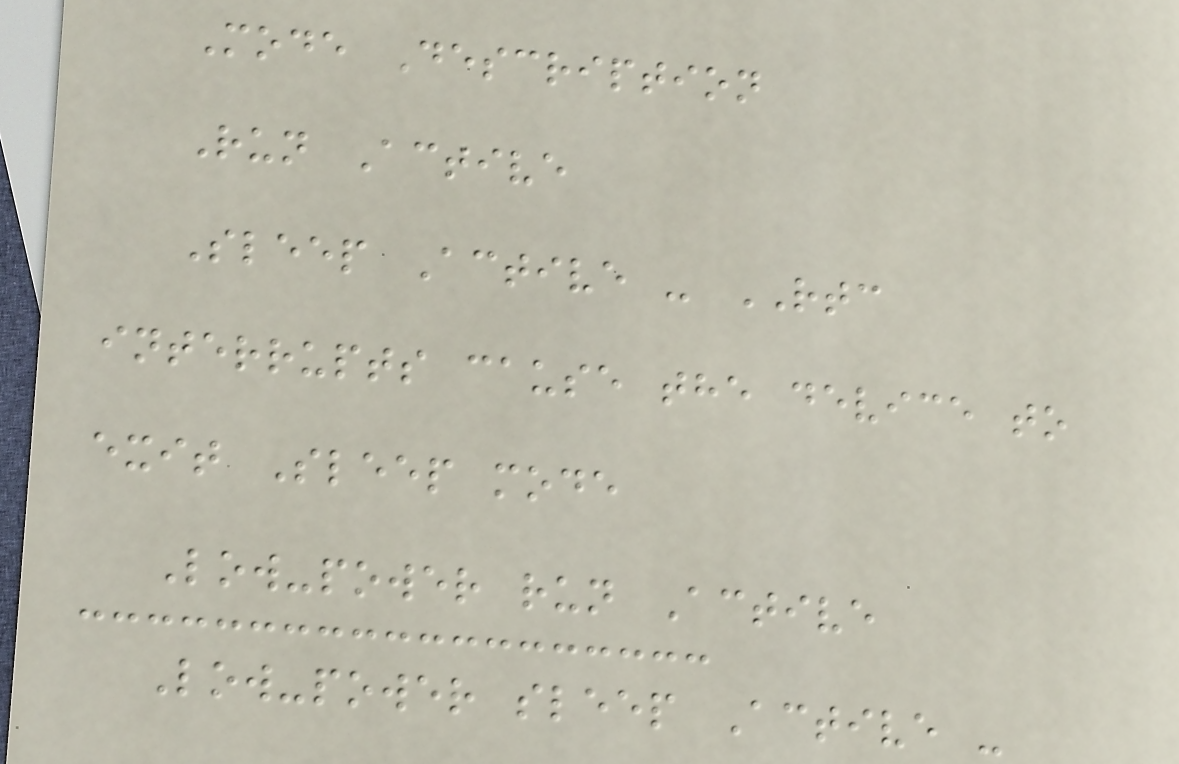Mode Description
Run Active
Sleep Active - RTC
interrupts cause the device to
exit Sleep mode
Low-power run Active
Low-power sleep Active -
